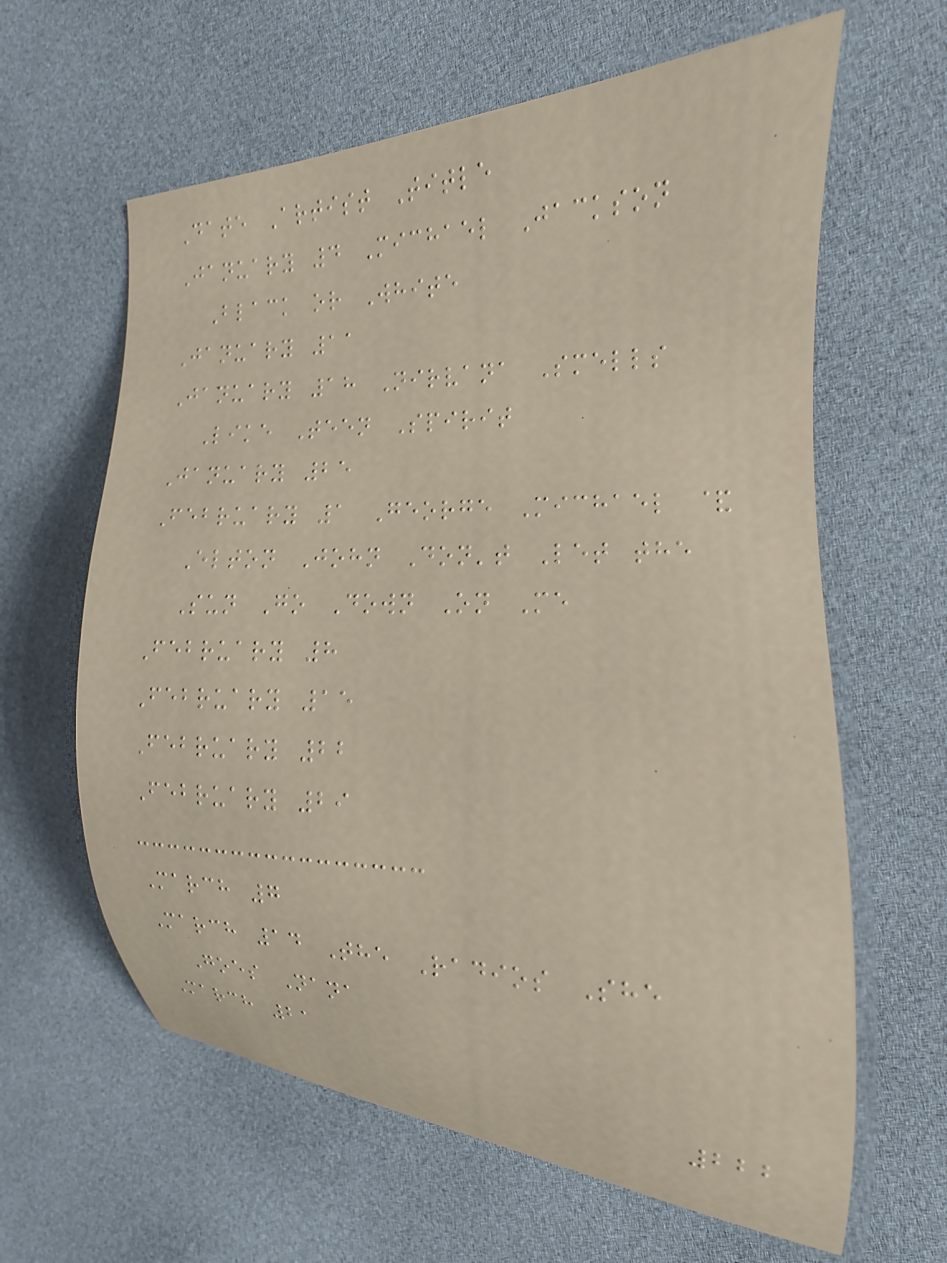Date Artist Title
January 4 Michael Jackson
Black or White
January 11
January 18 Nirvana Smells
Like Teen Spirit
January 25
February 1 George Michael &
Elton John Don't Let the
Sun Go Down On Me
February 8
February 15
February 22
February 29
March 7
March 14 The Radios She
Goes Nana
March 21
222
